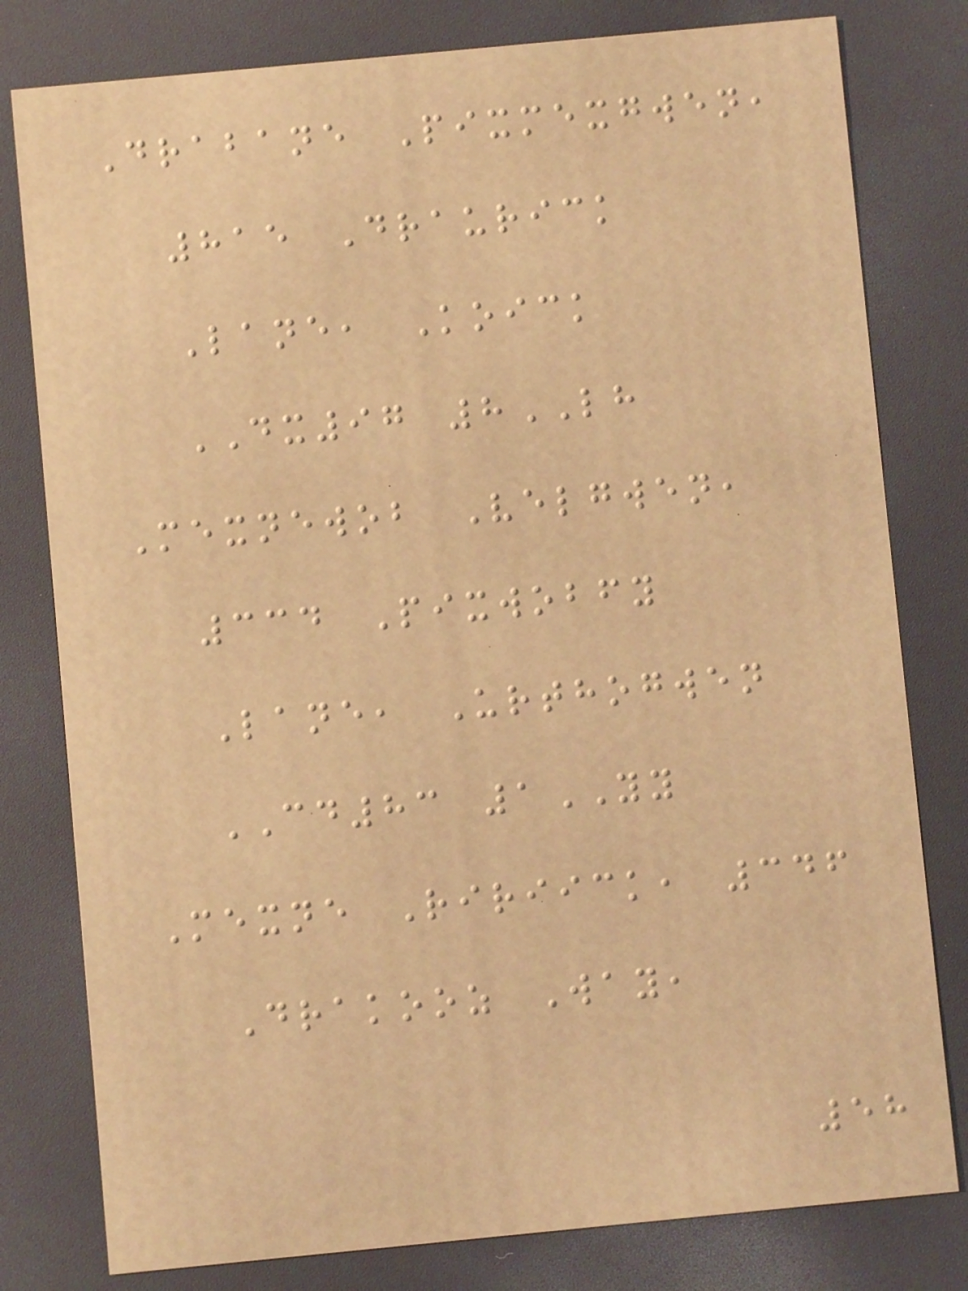Drabane Pixmexgwen,
815 Draurick
Lane, Koick
DX97 8LH
Mexnewob Velgwen,
334 Pixwobfy
Lane, Urthogwen
CD83 1YY
Mexne Ririick, 346
Drakooz Way,
58
